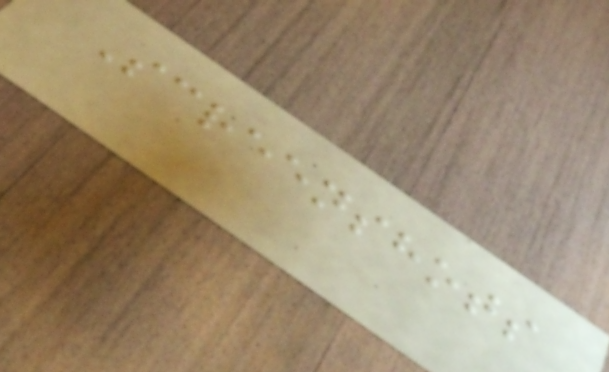Screenshots
